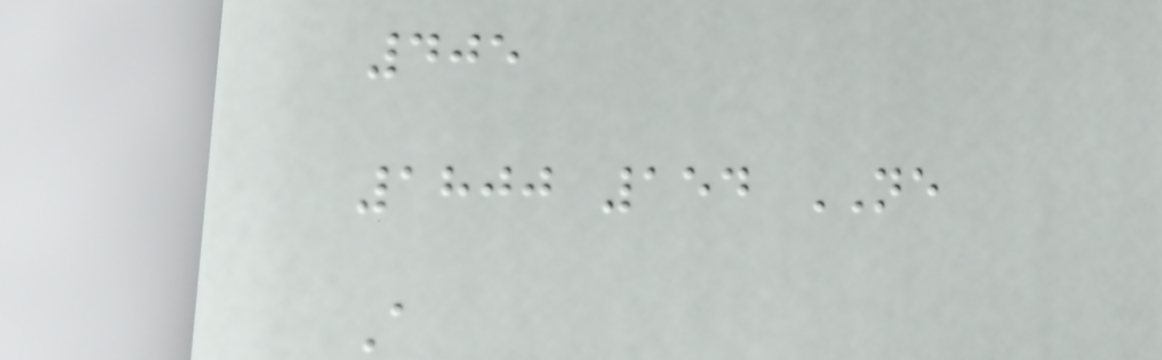405
1800 154 NE
A
